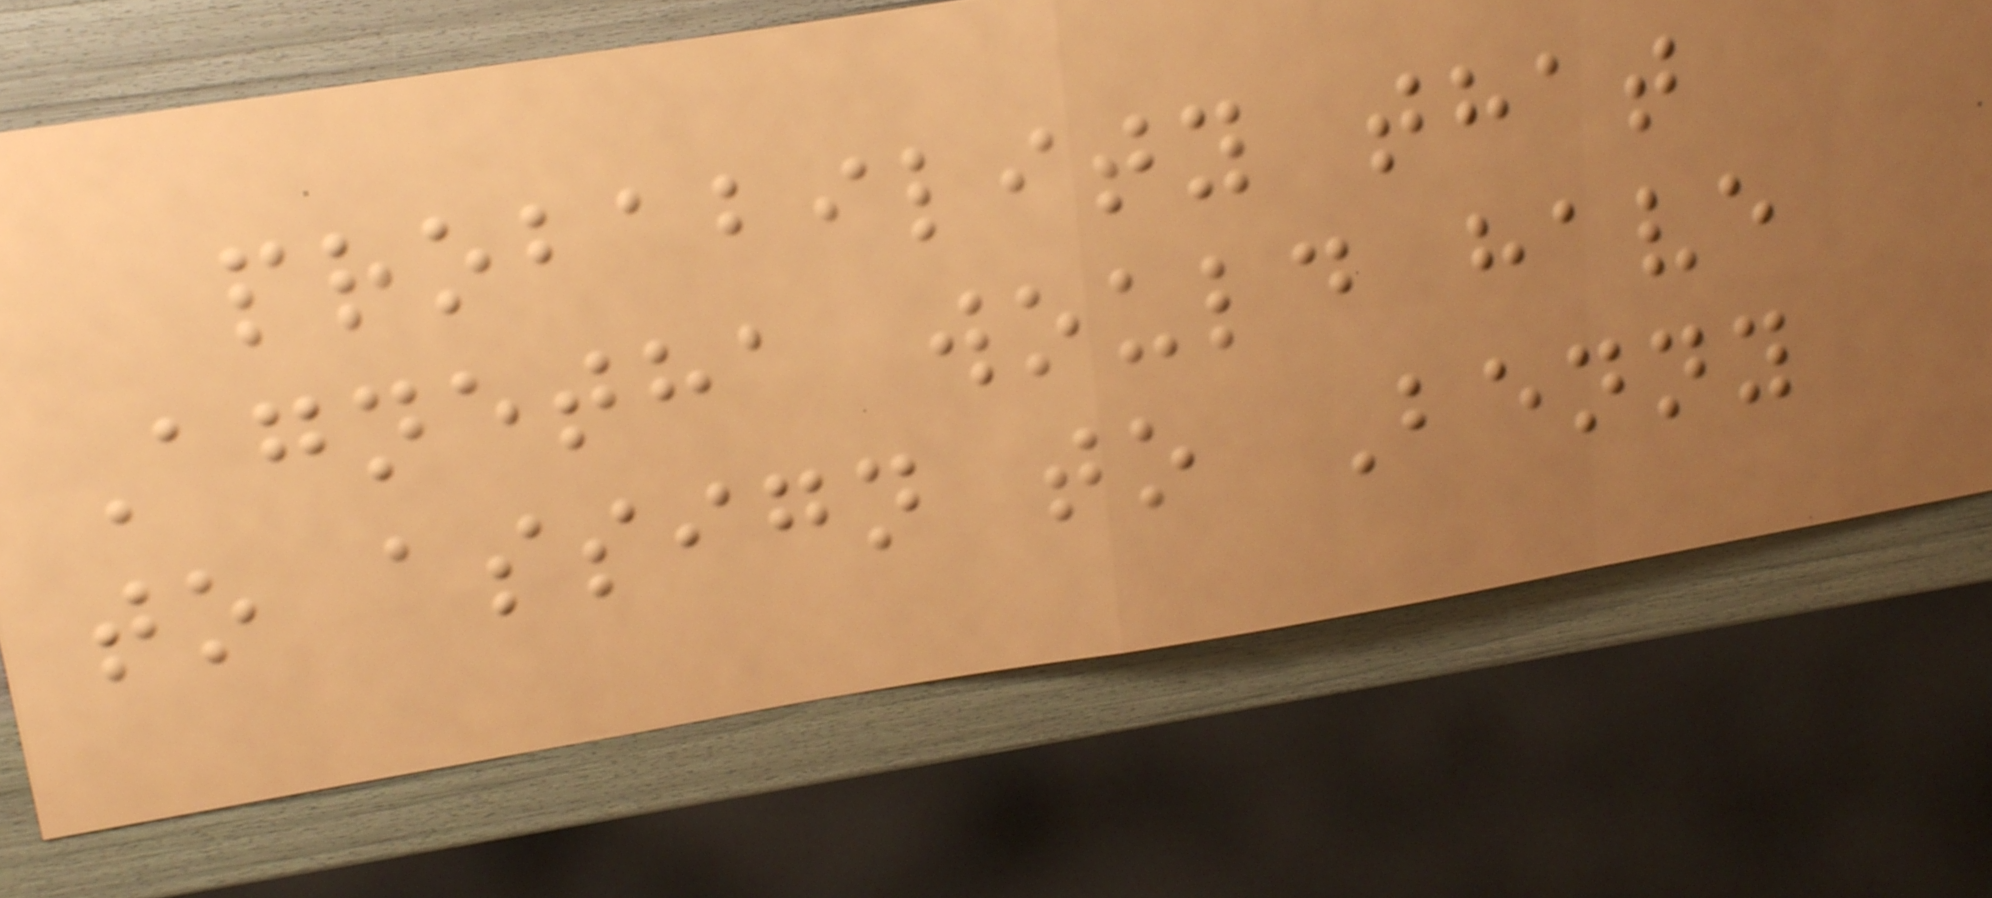probability that
Agnetha would have
to assign to Benny
